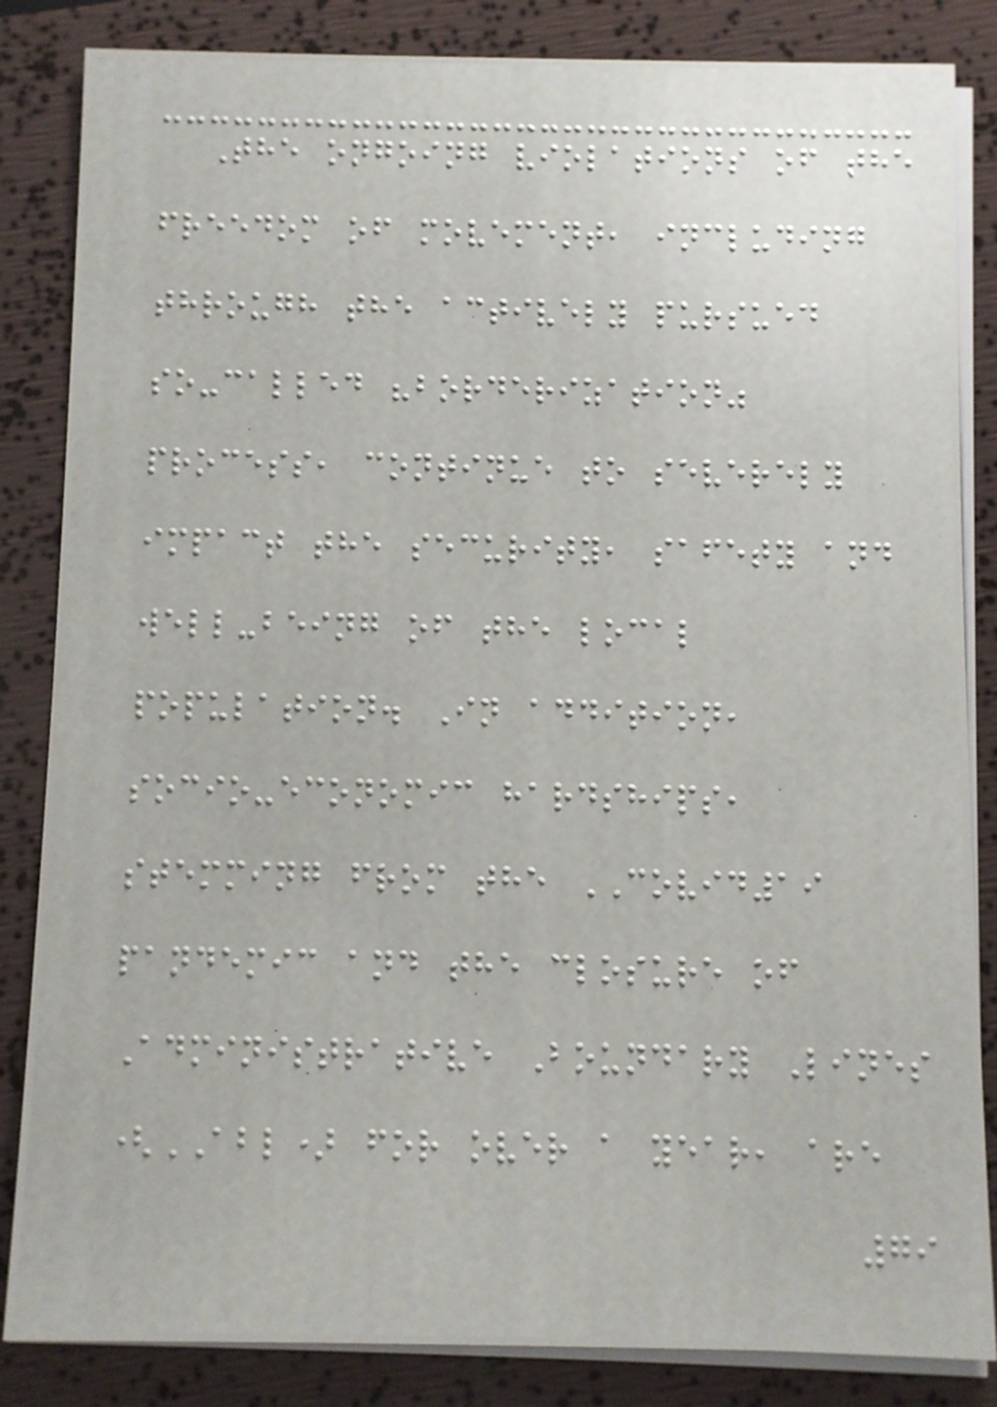The ongoing violations of the
freedom of movement, including
through the actively pursued
so-called "borderization"
process, continue to severely
impact the security, safety and
well-being of the local
population. In addition,
socio-economic hardships,
stemming from the COVID19
pandemic and the closure of
Administrative Boundary Lines
(ABL) for over a year, are
79
